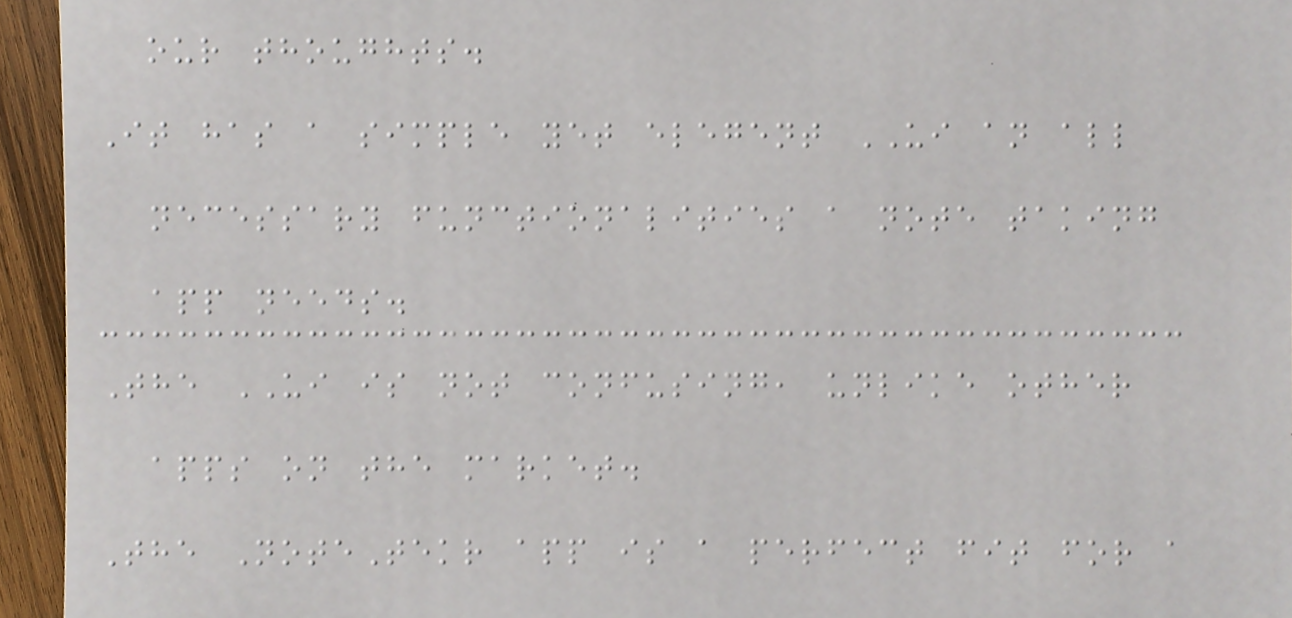our thoughts.
It has a simple yet elegent UI an all
necessary functionalities a note taking
app needs.
The UI is not confusing, unlike other
apps on the market.
The NoteTekr app is a perfect fit for a
